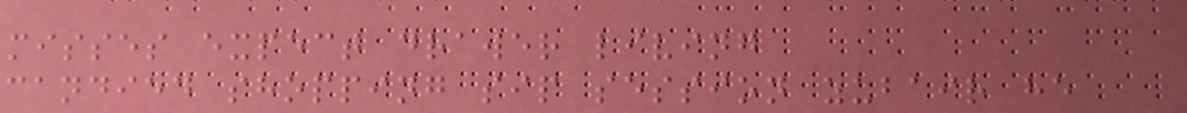misses expect drawer living
candied shopping sip session zubair he
